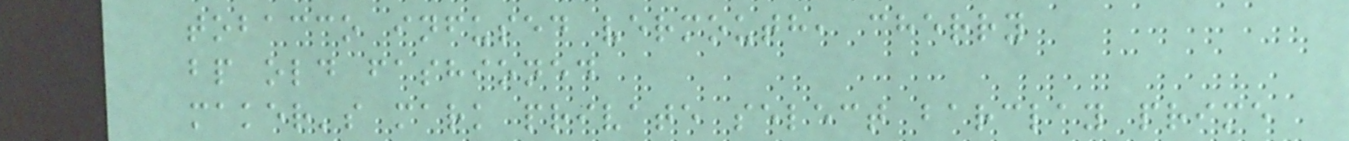tobacco infused vermouth, cherry
bp old fashioned
maker's mark private select barclay prime
